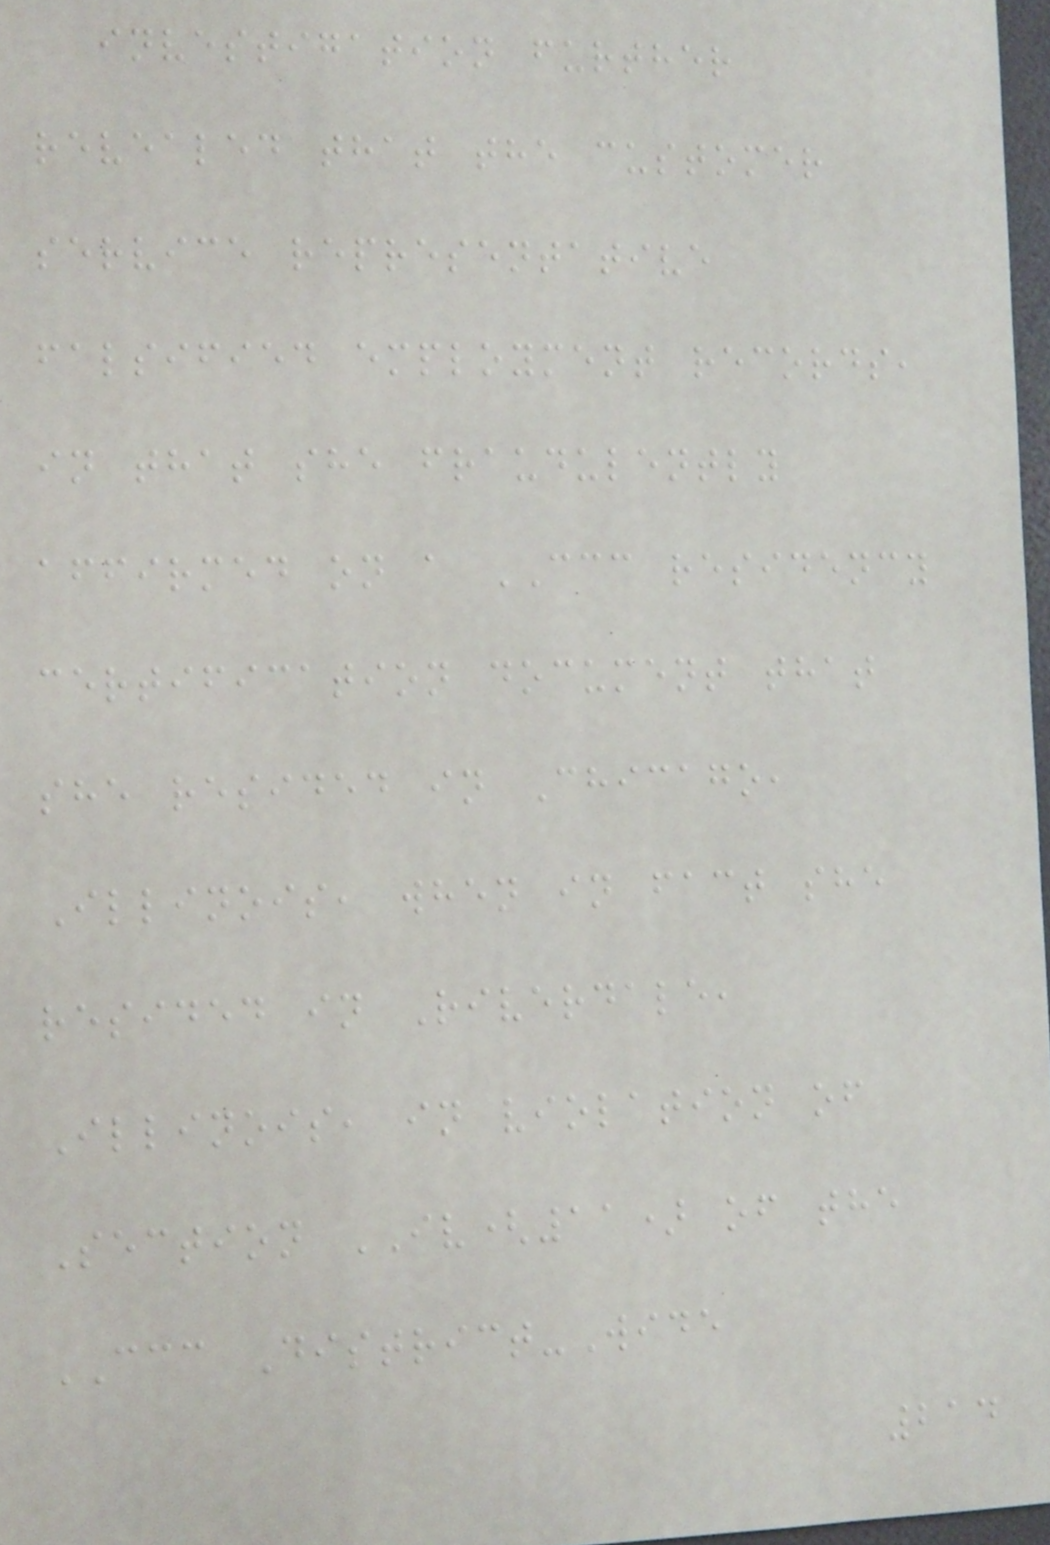investigation further
revealed that the customer
service representative
falsified employment records,
in that she fraudulently
affirmed on a CCC residency
certification document that
she resided in Chicago,
Illinois, when in fact she
resided in Riverdale,
Illinois, in violation of
Section IV(11) of the
CCC District-Wide
214
